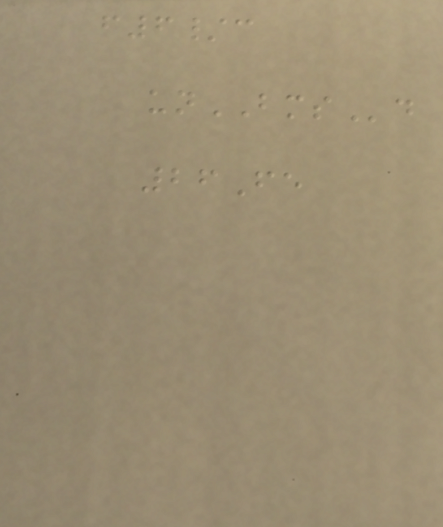f6/c
unBMSd
26Fe
